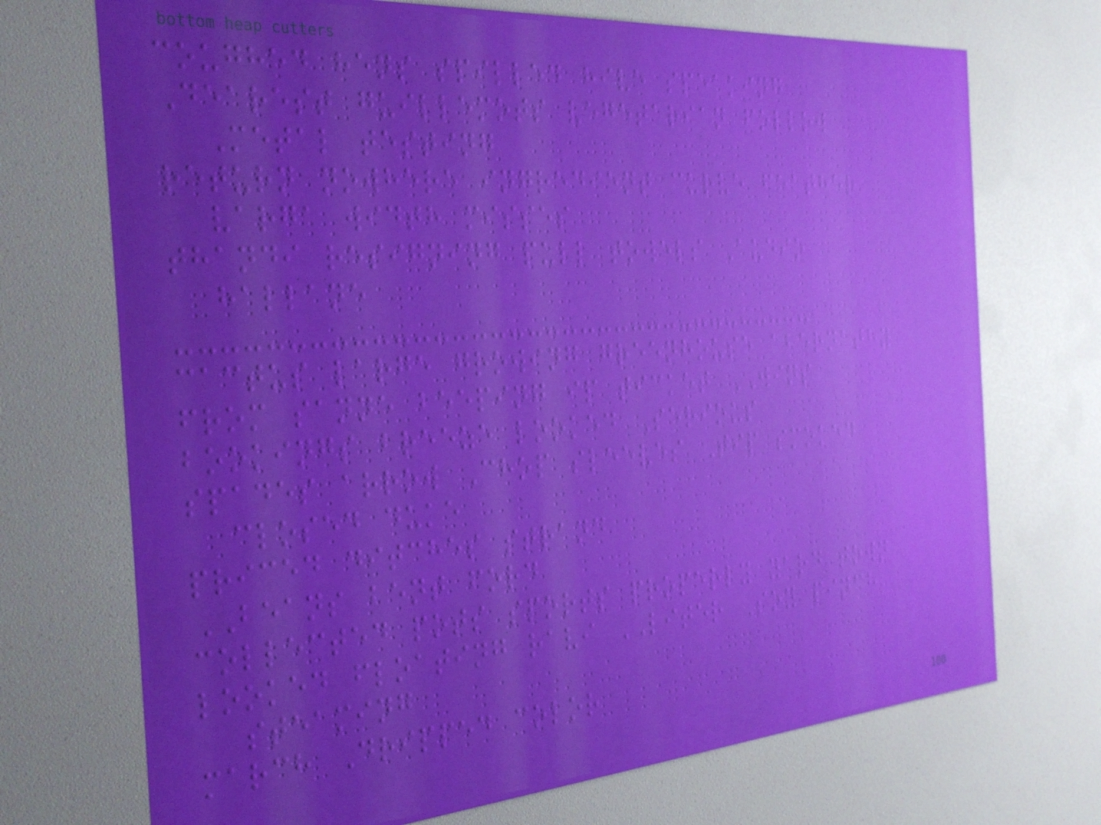coughed hens spilled hive speaking
Dearest guillemots vegetarian follow
Metal testing
return nowhere ingredient curve feather
varga width misses
thandi resigning pull towels Audio
hallane
cactus large growing greenhouse abernathy
from sanne beeping ip ticket WINS
bookings breeze looked Serious
spades arrow Chop sleeves Tip smoked
closed duke
priced ditches strand
BEANS bent ford
collected pots sports properly yard town
looked floating ravi LITER Soy pinch
steaming
march Dripped color
